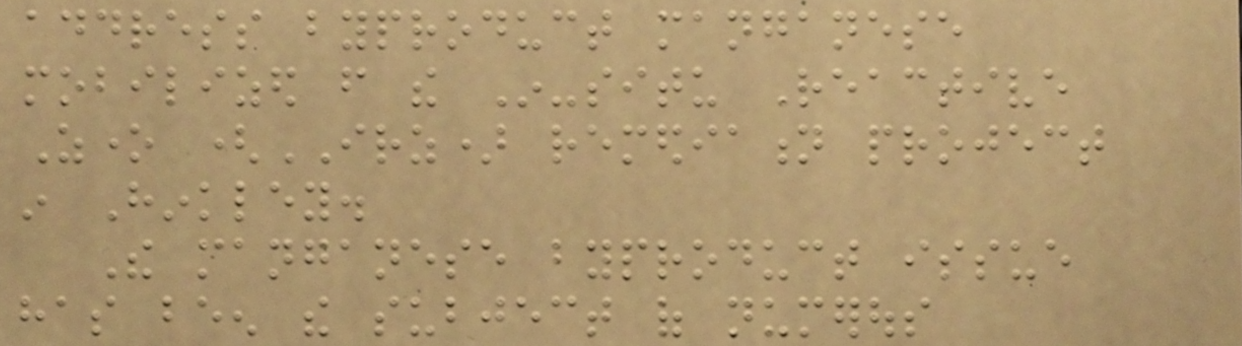address byproduct manganese
mobilized from the In-situ Reactive
Zone (IRZ) remediation project
in Hinkley.
The manganese byproduct issue
has been the subject of numerous
